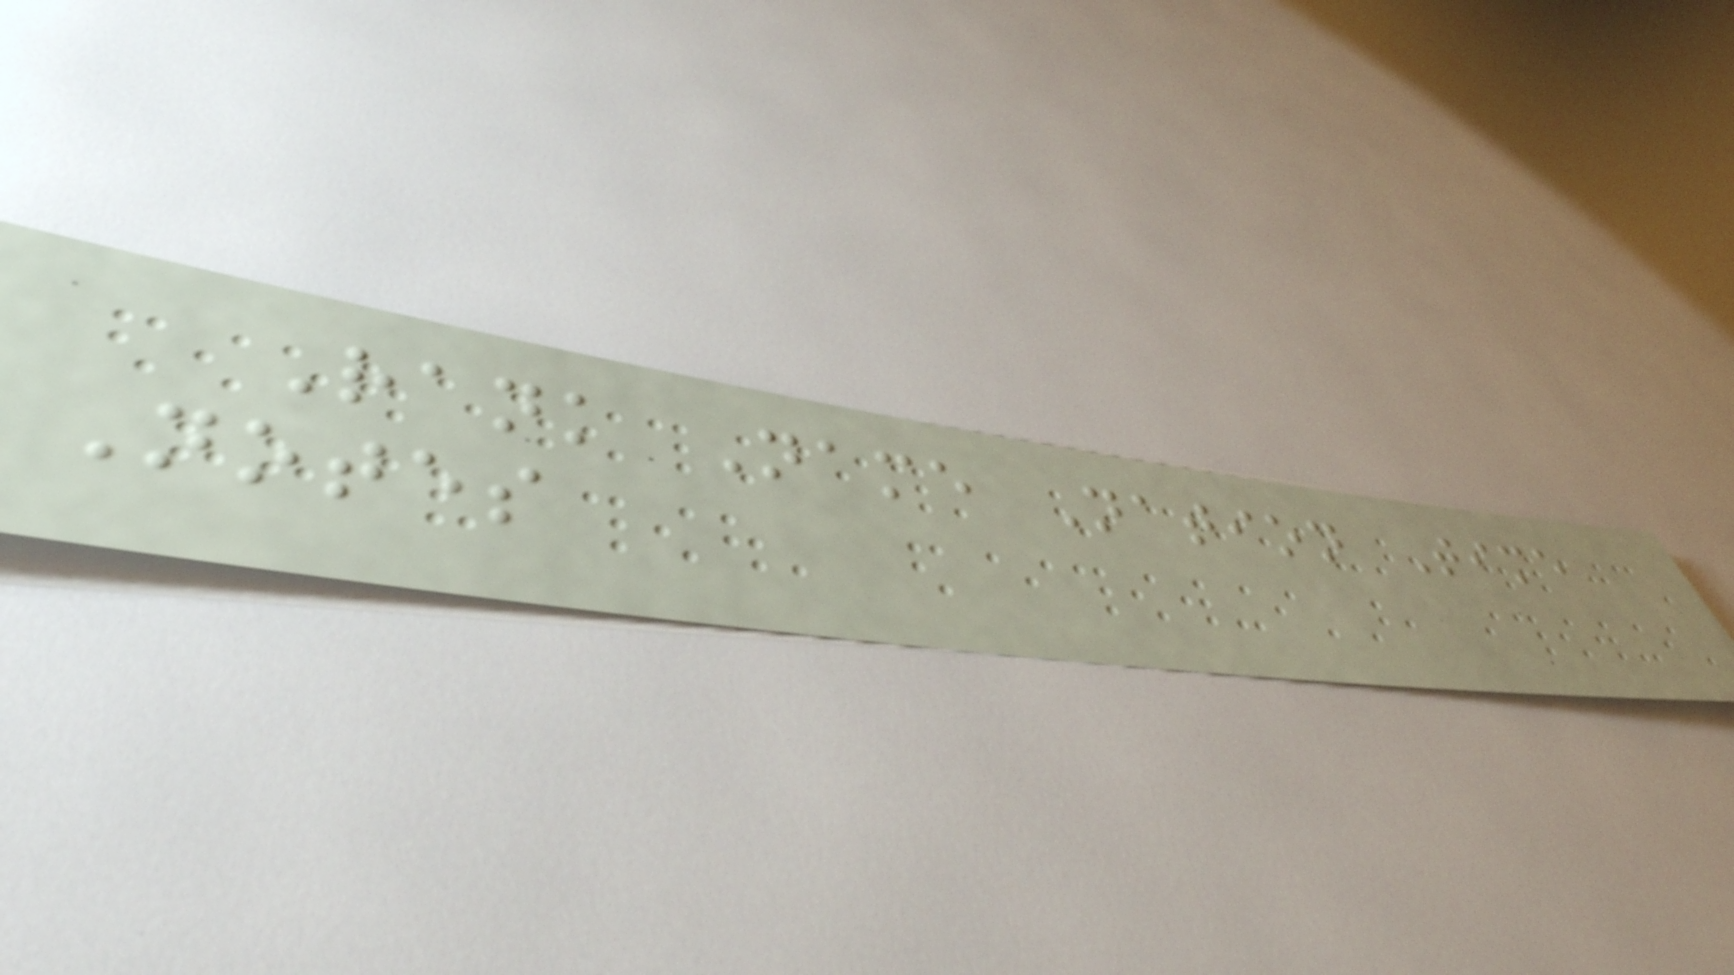Rank Name Nation Time
Notes
